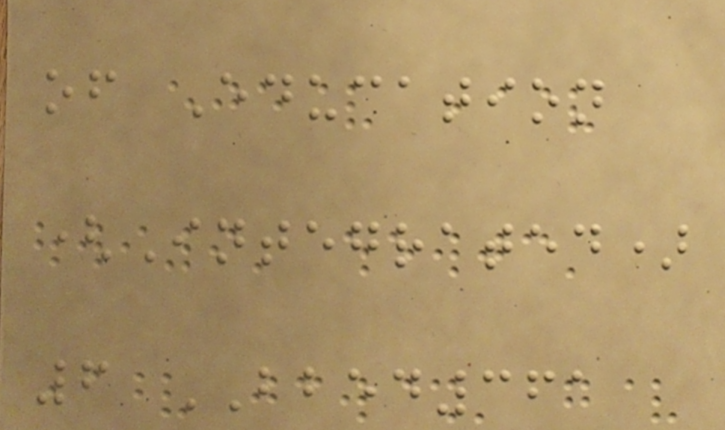of Education
(Integrated)
6 BBED361
